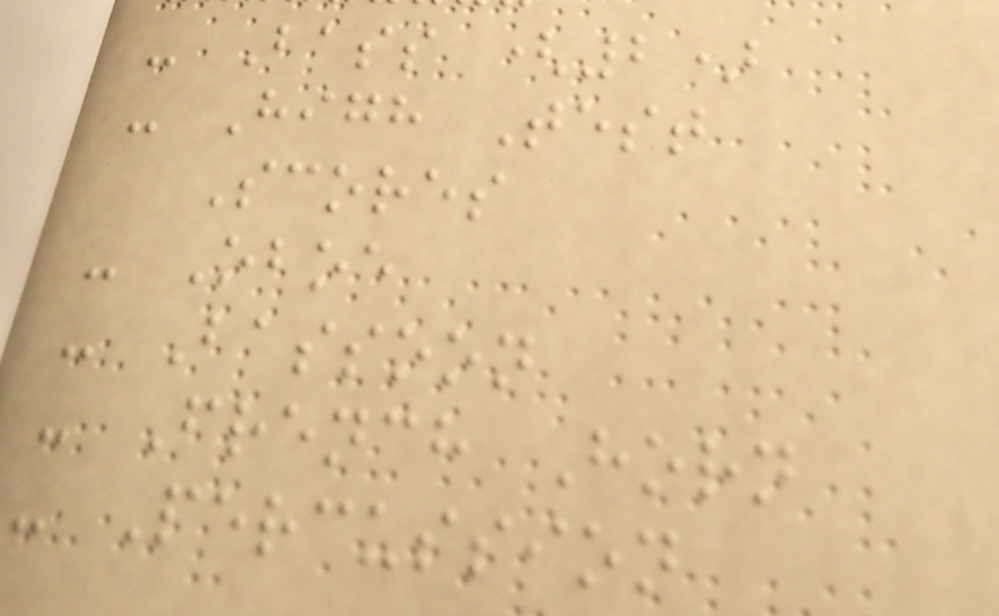- Bass (2)
- High Test
Scores
- Oboe
- Bassoon
- French Horn
- Percussion
